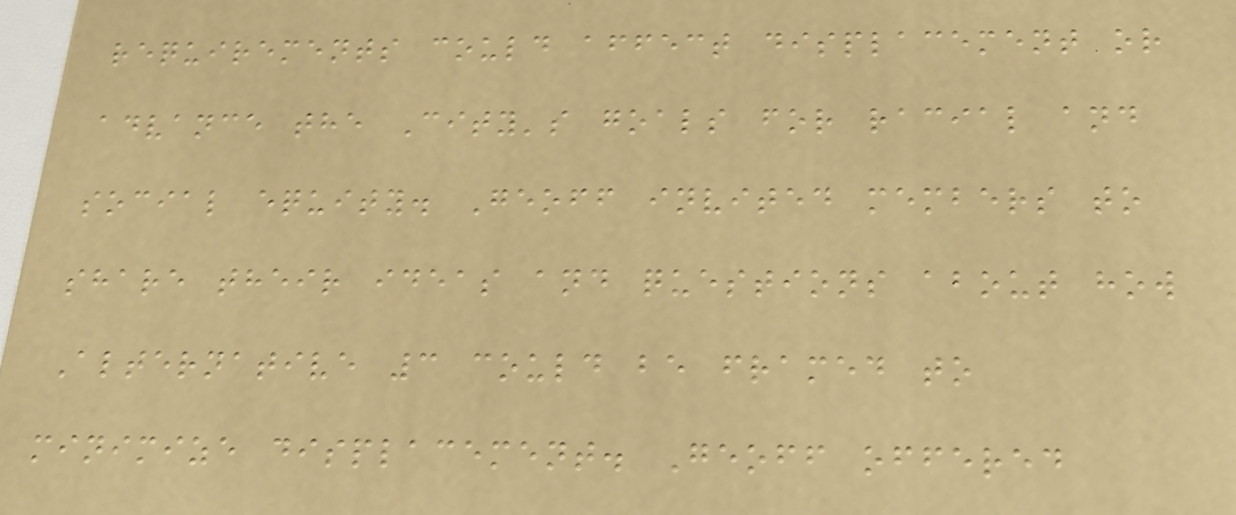requirements could affect displacement or
advance the City's goals for racial and
social equity. Geoff invited members to
share their ideas and questions about how
Alternative 3 could be framed to
minimize displacement. Geoff offered
